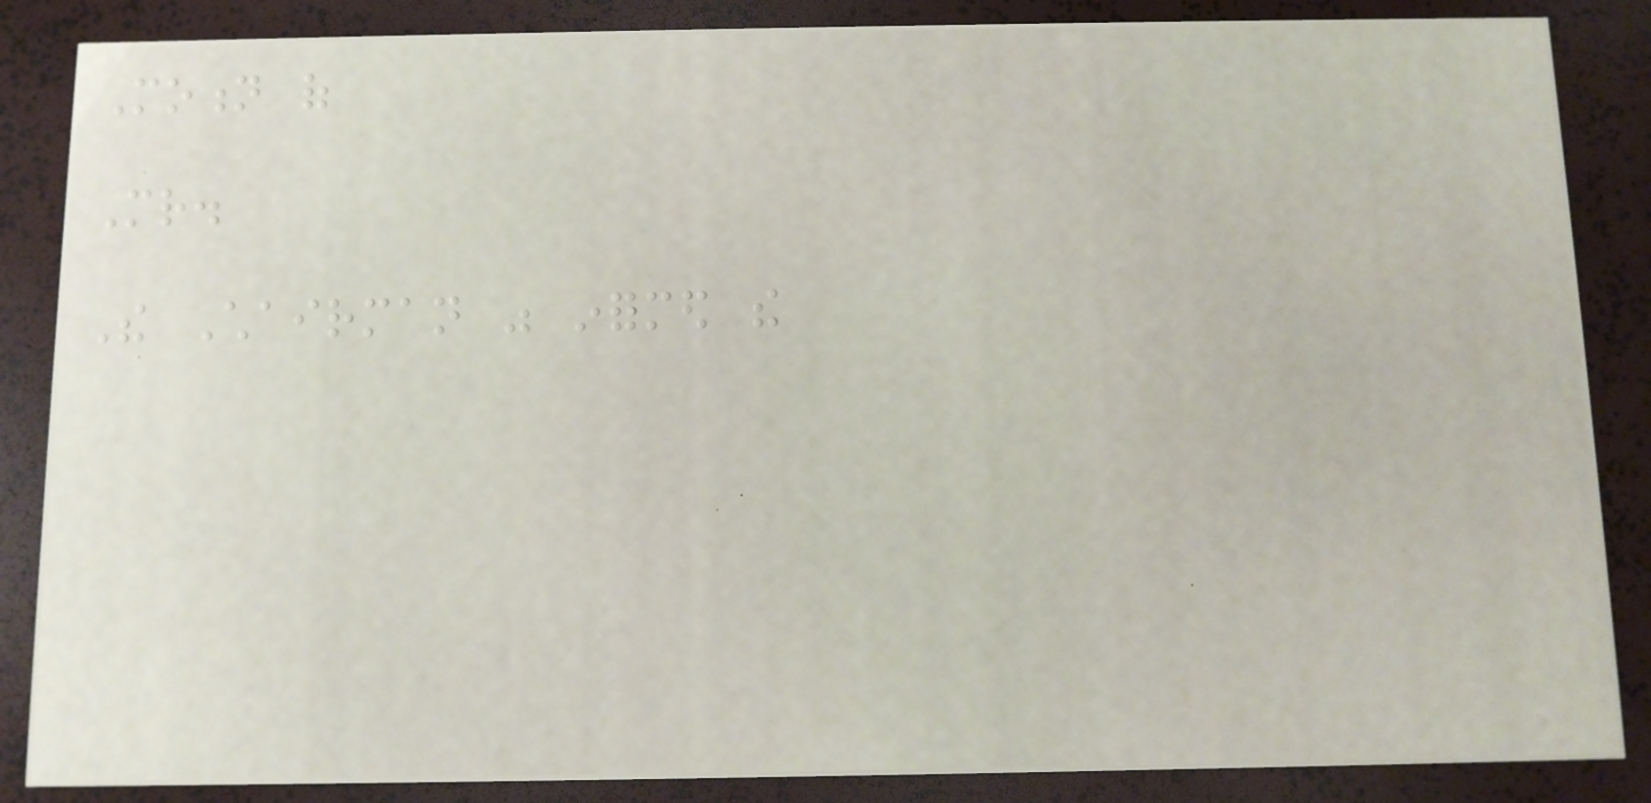Motion of
Mr.
The Chairman was informed the
